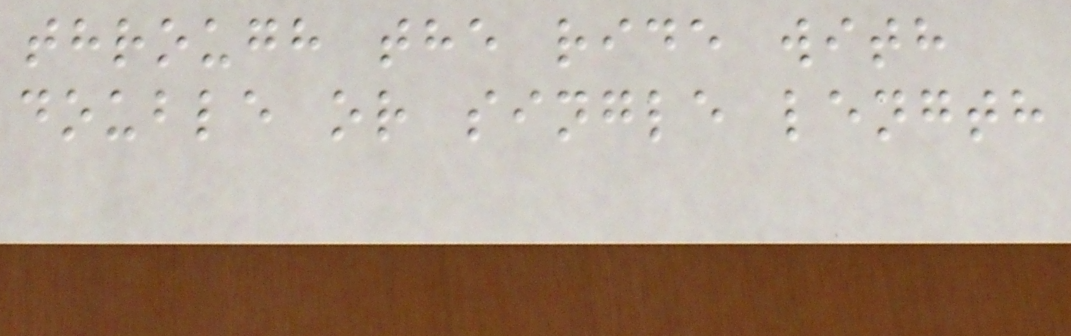through the ride with
double or single length
